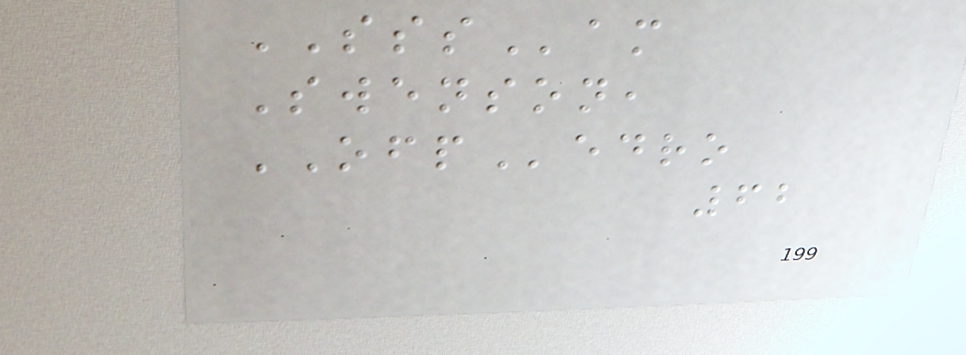SSSam
Swenson,
OFPedro
62
